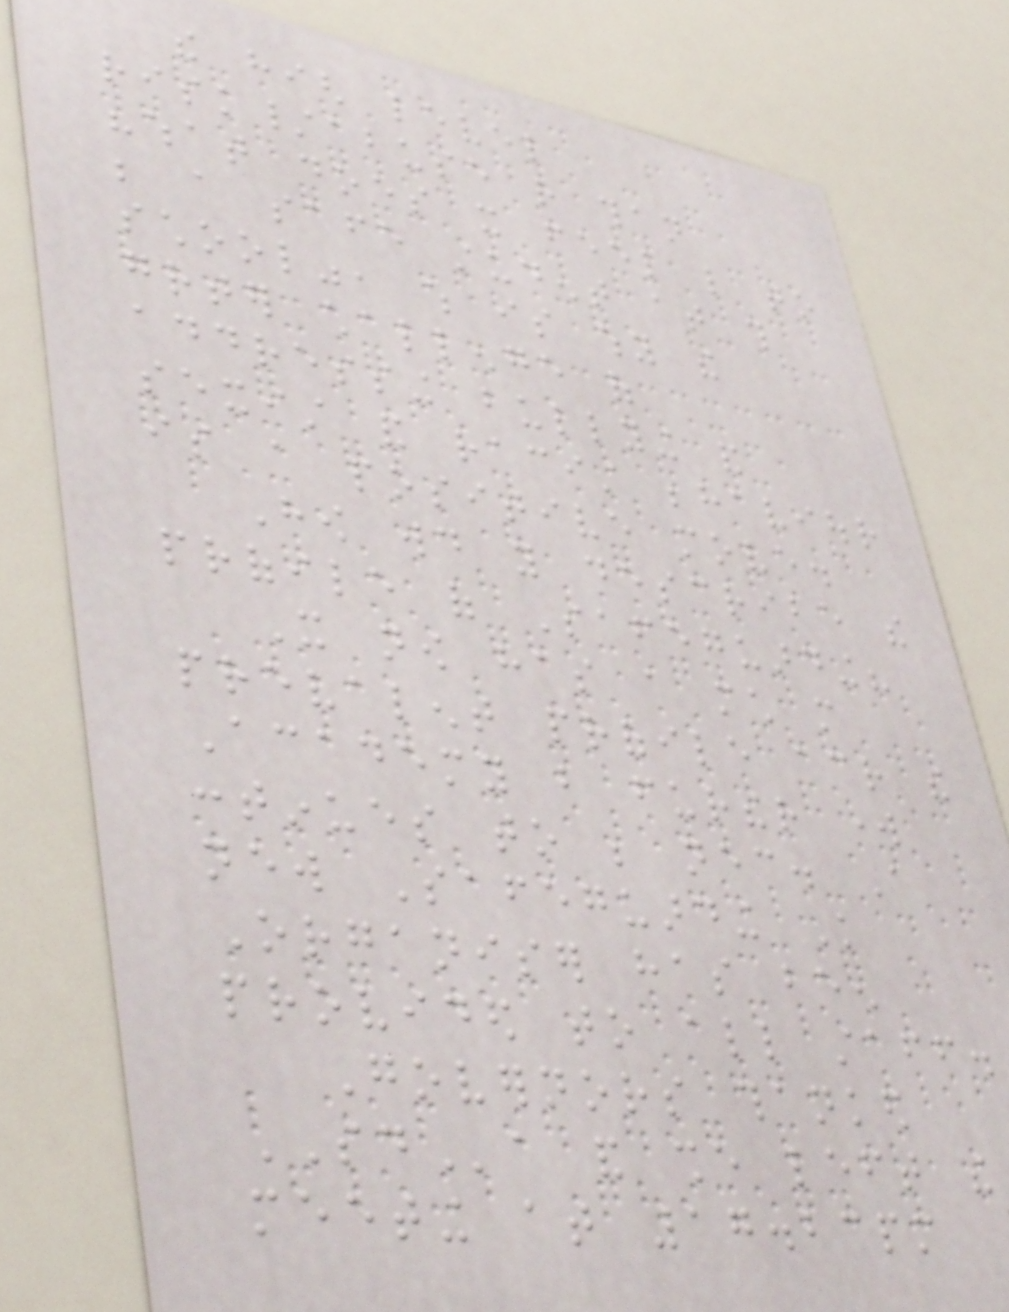the high level
risk/abuse rather than
"what does it feel like to
be a safe student at this
school", which is why the
greater challenge of
addressing bullying and
sexist and racist behaviour
is a positive move.
How would you describe the
profile of Safeguarding?
It now has a much more
prevalent profile across the
Academy but further work
continues to be necessary. A
new Safeguarding Knowledge
Organiser has been
provided to all staff.
Governors thanked
SDa and she left the
meeting at 17.23pm
